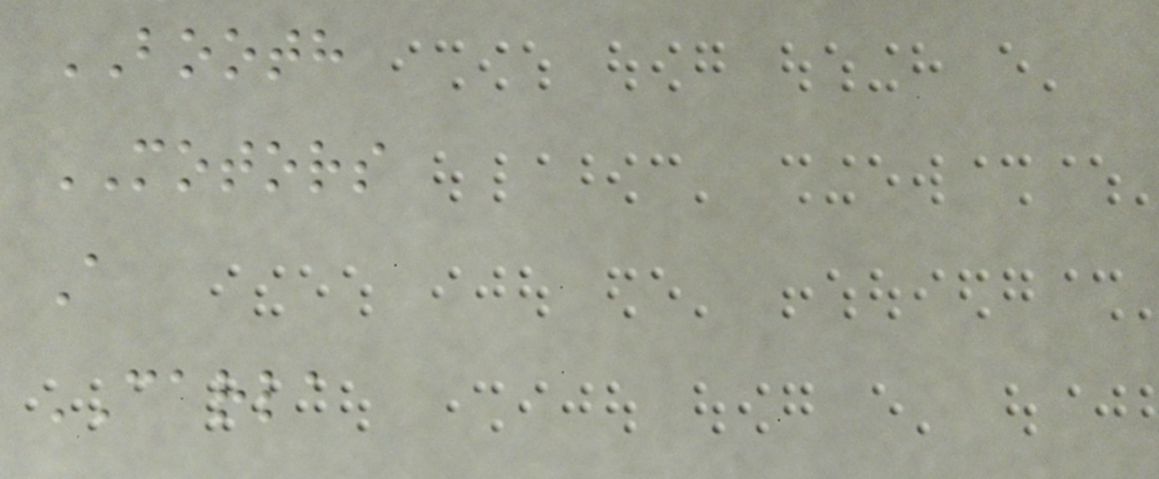BOOTH
MOTORS
A
CARLA
